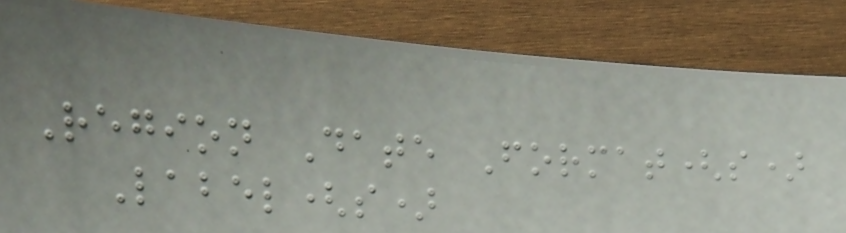Region Date Format(s)
Label(s)
